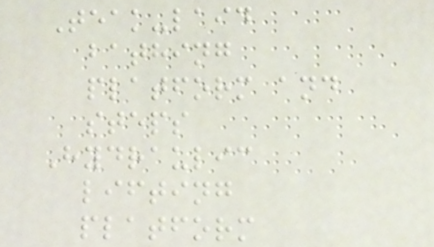Teak-laid
bathing
platform and
steps
Hydraulic
lifting
platform
